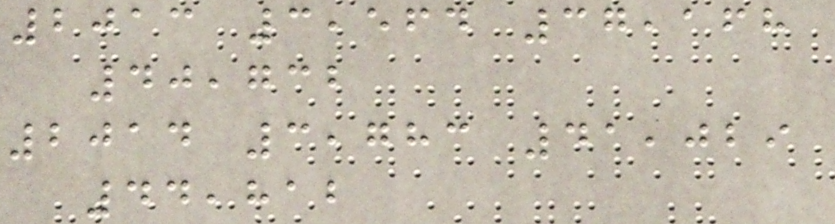2013 3,564 37,168
40,732
2014 3,783 41,029
44,812
